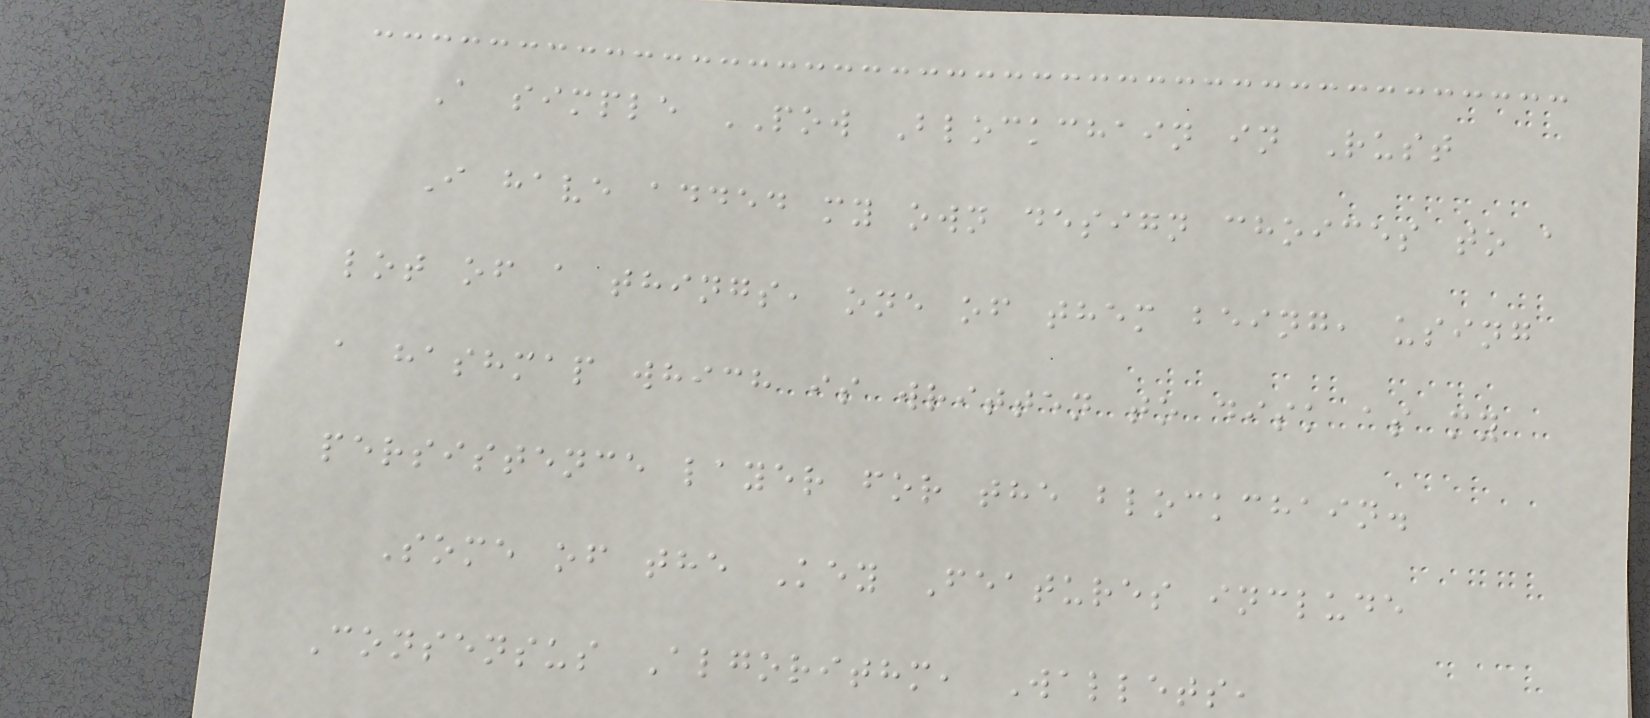A simple POW Blockchain in Rust
I have added my own design choices to a
lot of a things, one of them being, using
a hashmap which is written to disk as my
persistence layer for the blockchain.
Some of the Key Features include
Consensus Algorithm, Wallets,
